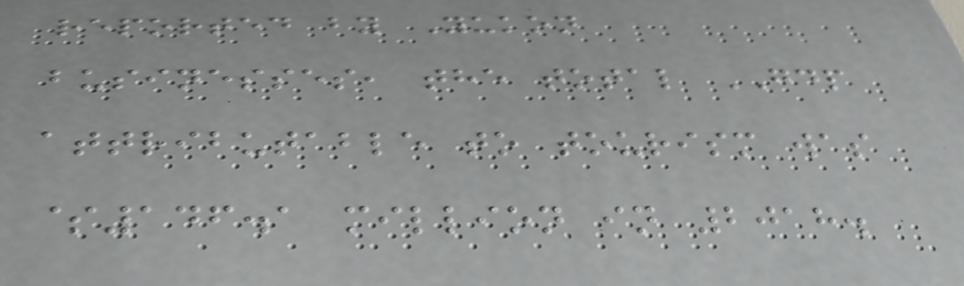reported by Yukon
businesses, the total GDP
attributable to tourism was
$146.1 million in 2018.
